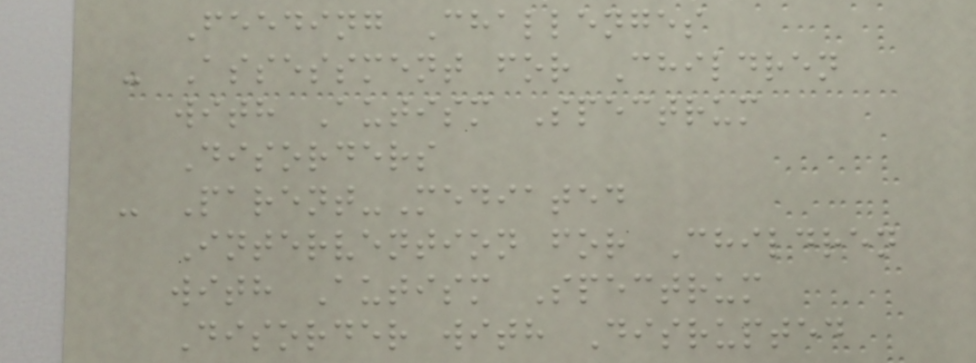Feeding Challenges
- Assessment for Children
with Autism Spectrum
Disorders
- Parent-Mediated
Intervention for Children
with Autism Spectrum
Disorder with Disrupted
